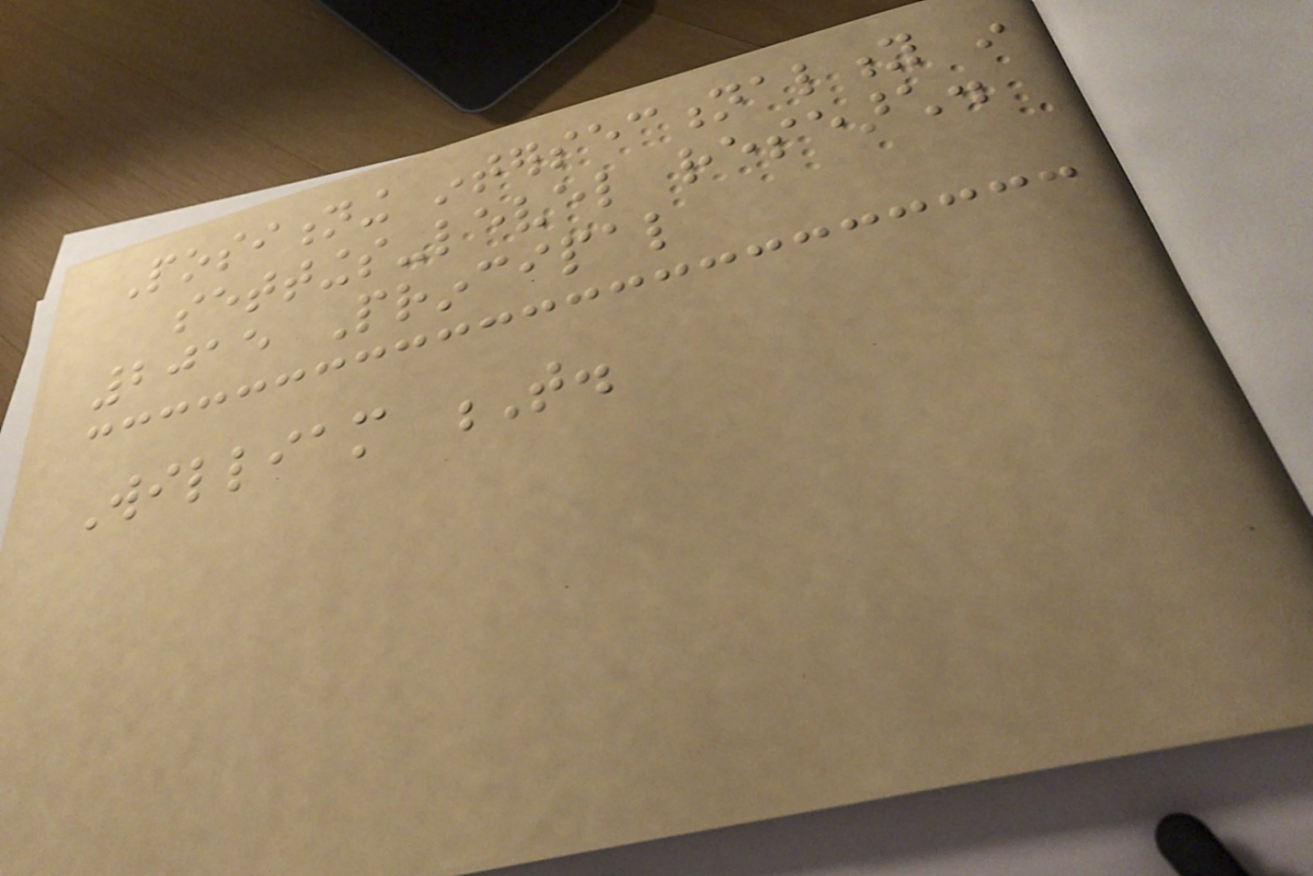Positioning intersectionality in
settings-level research.
2015 Principal
William T.
